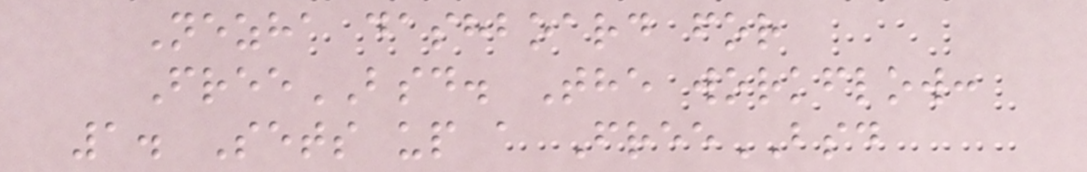Nezha dashboard for
FreeBSD. The workflow:
1. Sets up a FreeBSD
